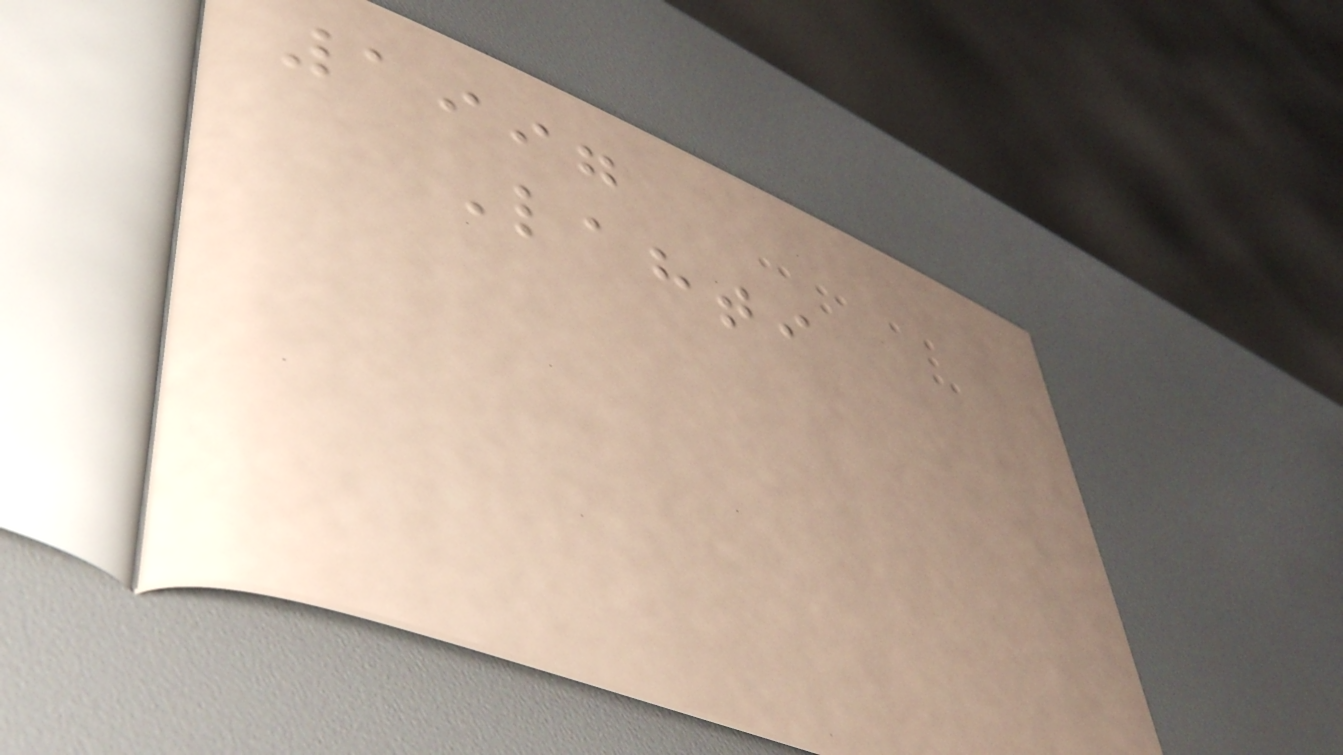1997
Lahti
